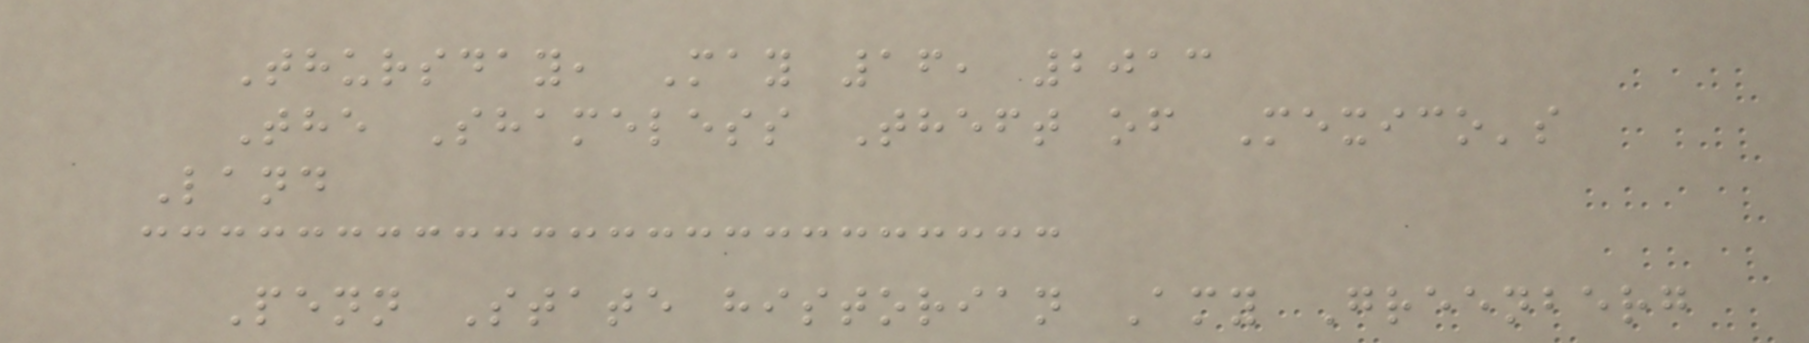Thursday, May 16, 2013
The Shameless Theft of Mexico's
Land
Penn State historian Amy Greenberg
